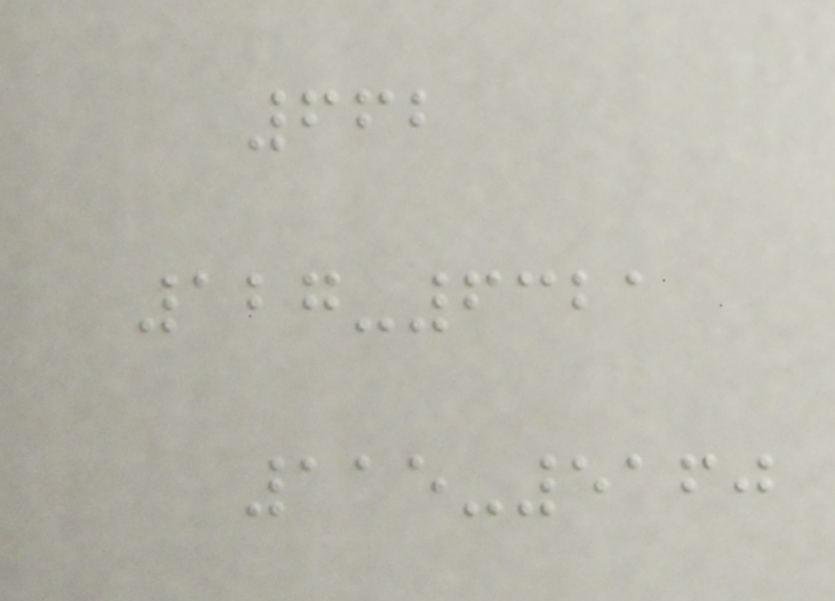662
127-6321
115-5160
